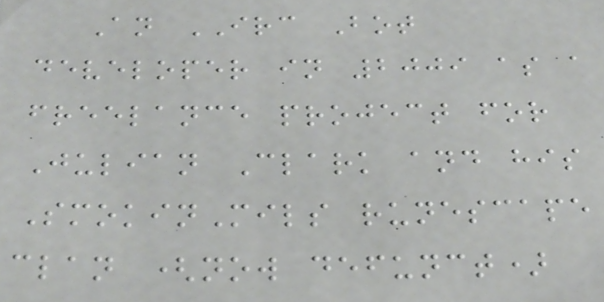An IRC Bot
developer in 2009 as a
freelance project for
Julian Clark and his
SmokinMils runescape
clan (now defunct)
